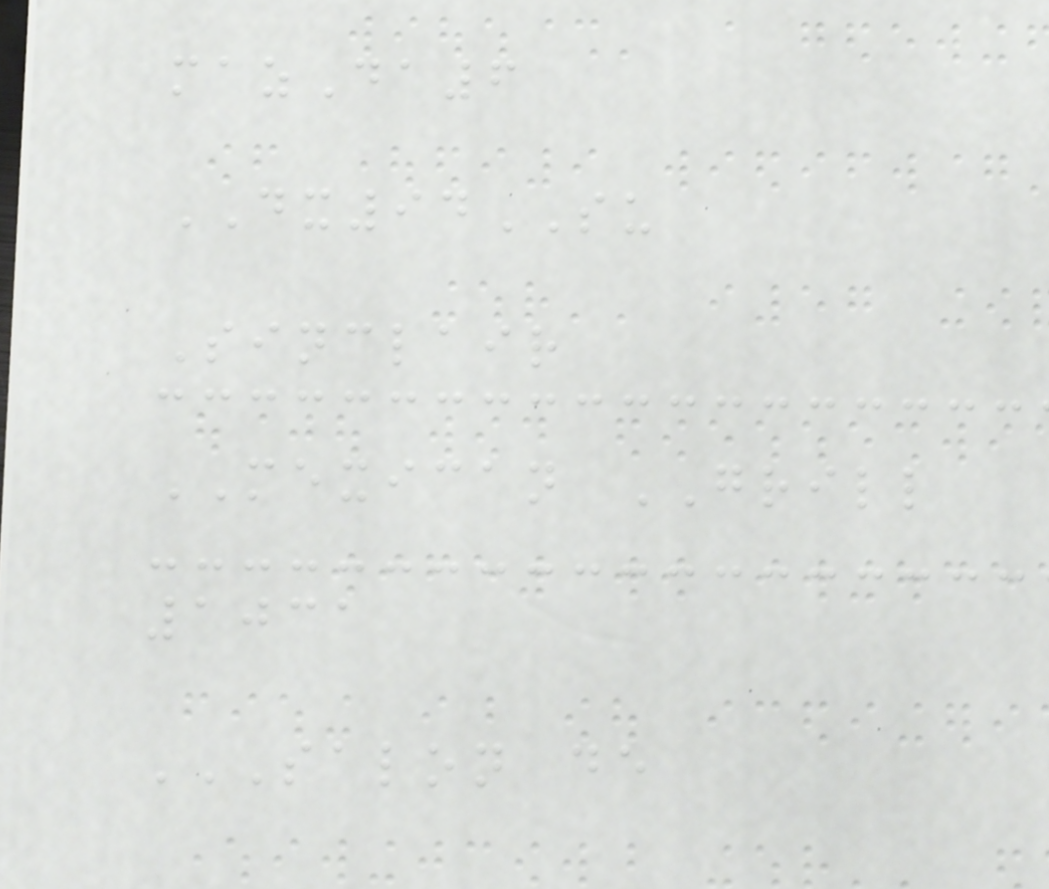mazDa6
DX94SU
Sinclair
MEXICAN GRILL
1031
SALON DE
